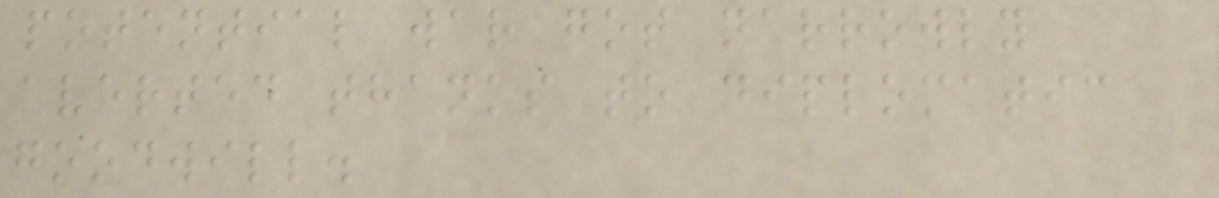potential war got narrowly
averted thanks to diplomatic
goodwill.
